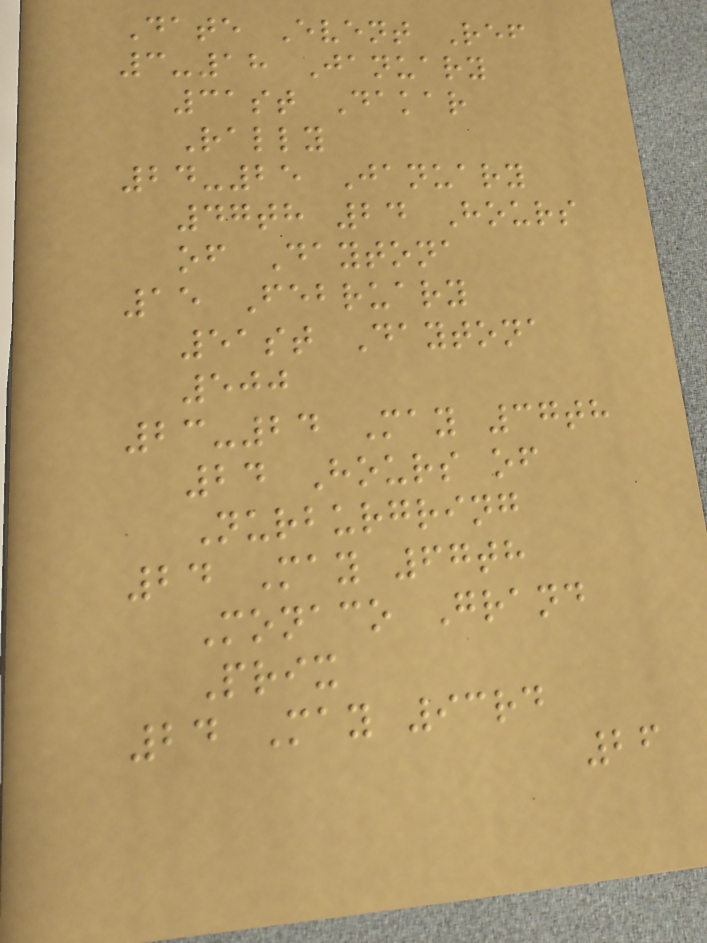Date Event Ref
3-18 January
31st Dakar
Rally
24-25 January
47th 24 Hours
of Daytona
15 February
51st Daytona
500
23-24 May 37th
24 Hours of
Nurburgring
24 May 67th
Monaco Grand
Prix
24 May 93rd
26
